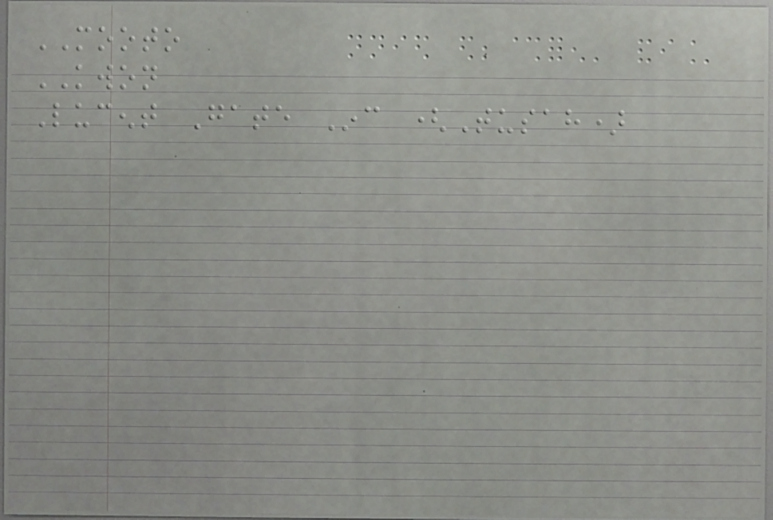MOOTO
KWON
Lucent Gate Inc (Tusah)
